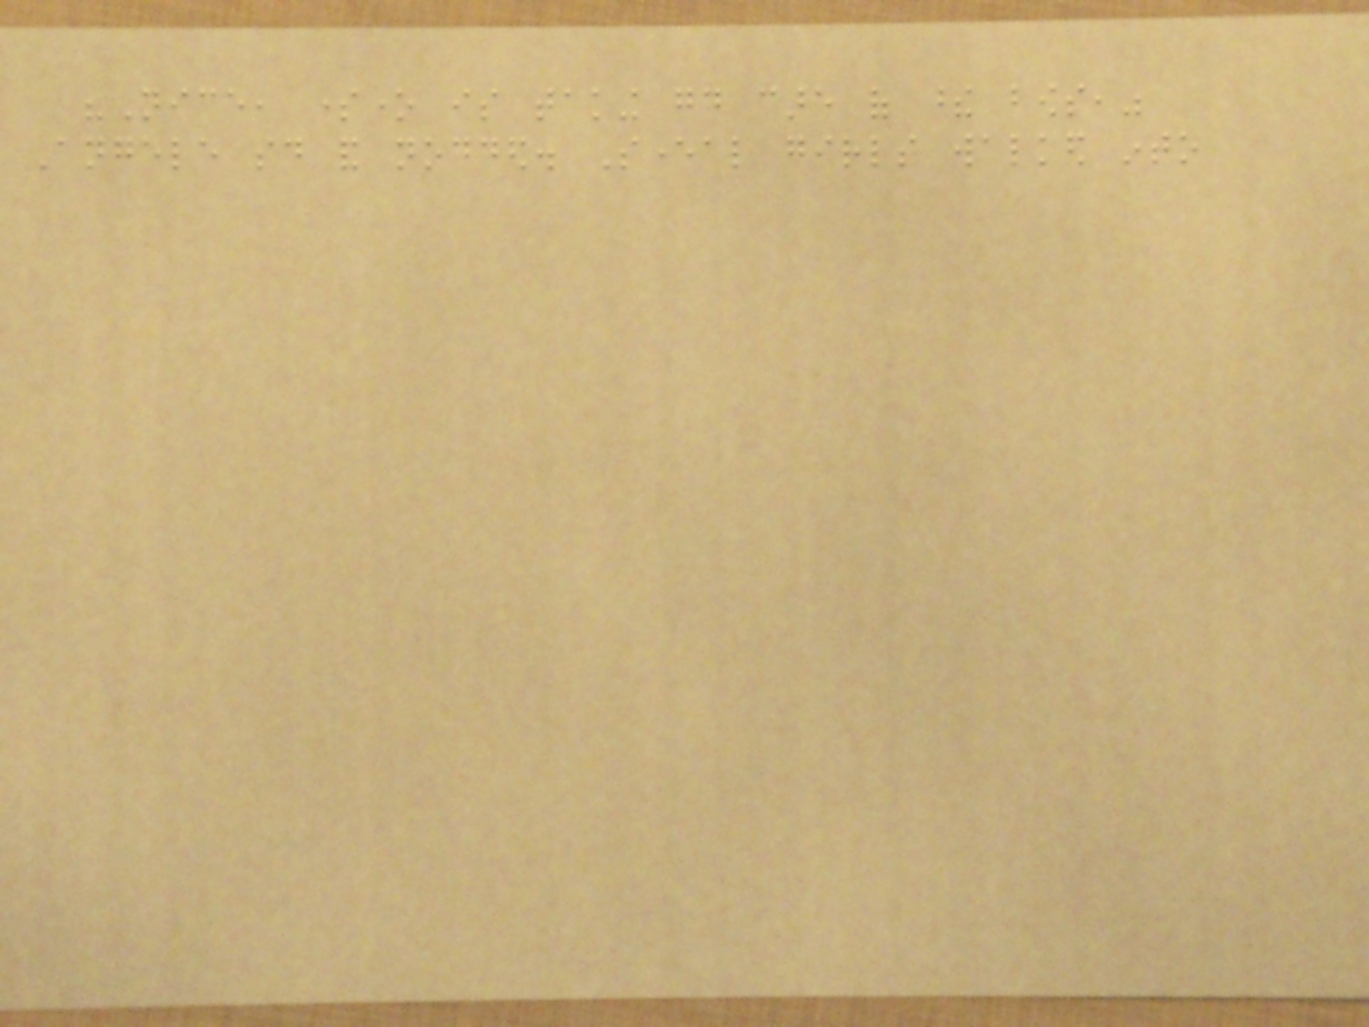"Nice, someone is taking good care of these bows,"
Angele said and nodded. Several girls walked into
